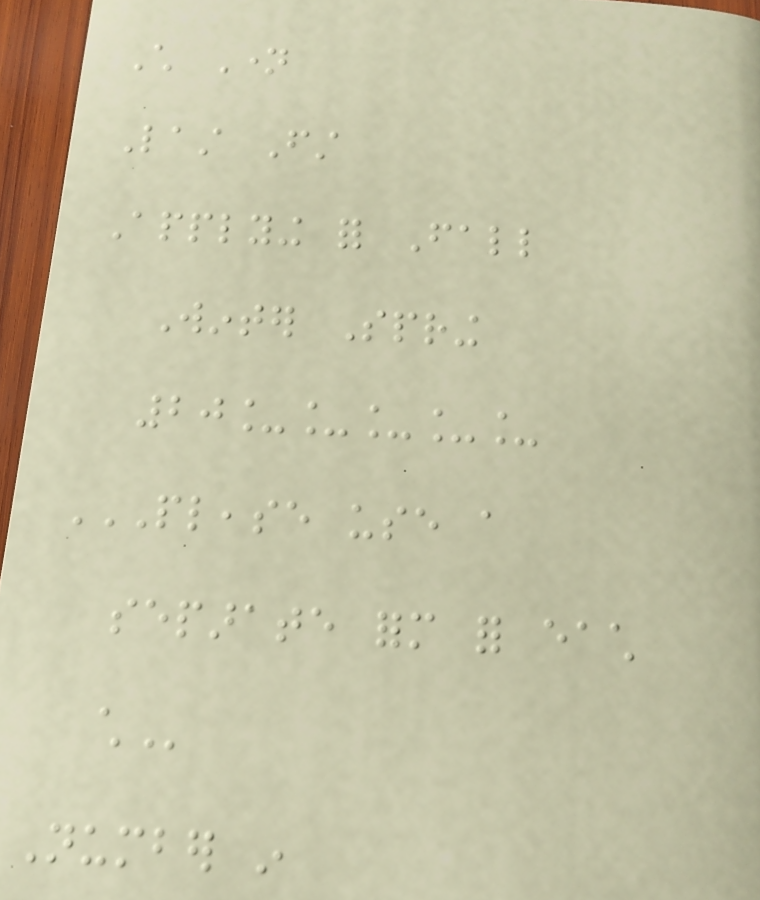Child Name
Last First
Applying for Fall
Winter Spring
20_____
PLEASE USE A
SEPARATE FORM FOR EACH
CHILD
Number in
